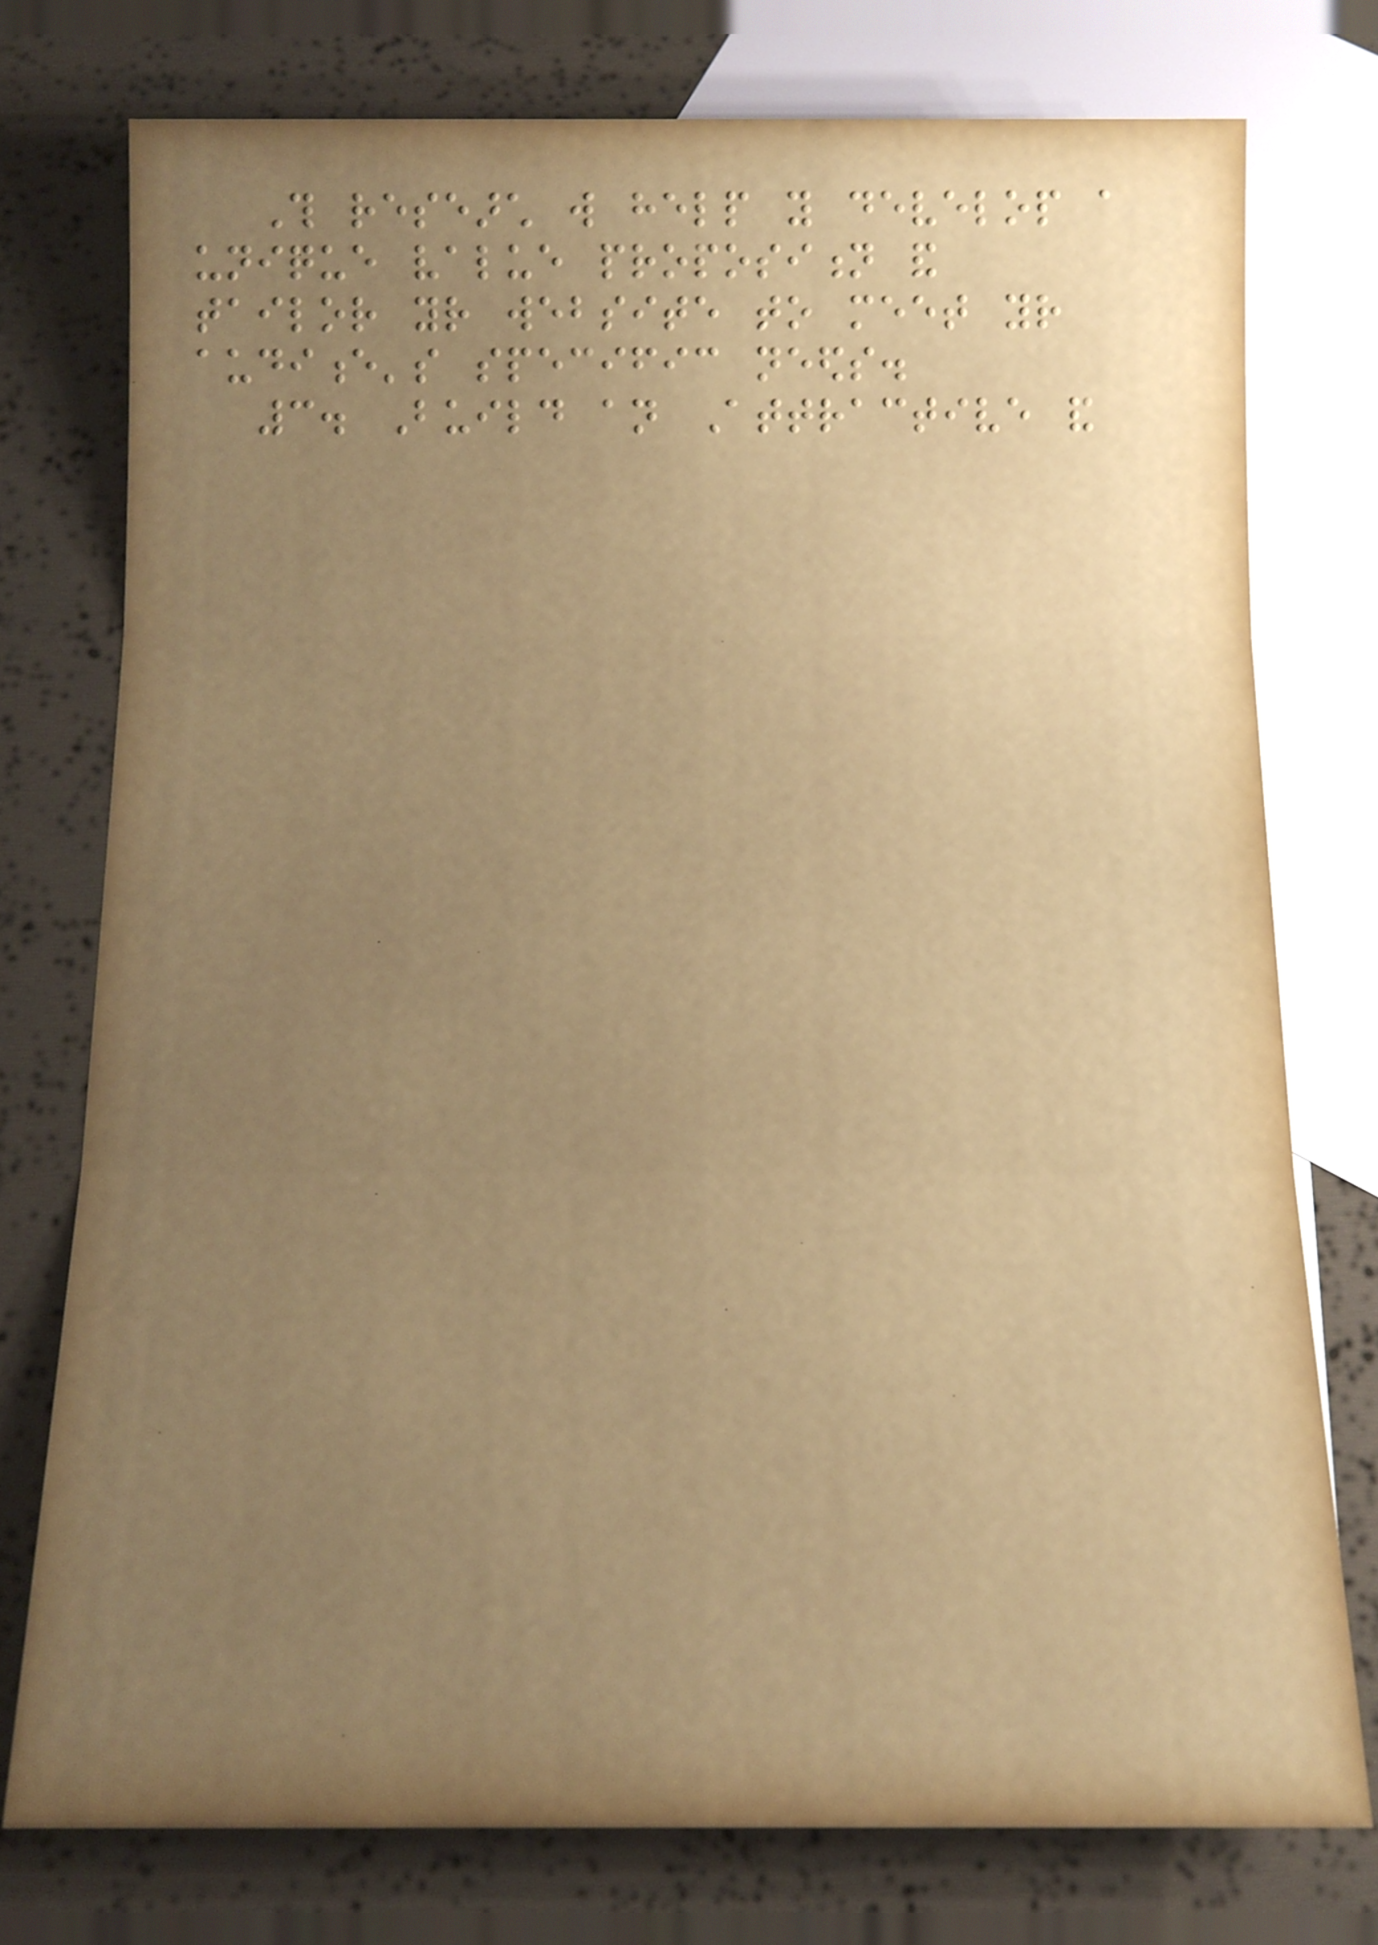This research will help you develop a
unique value proposition and
tailor your website to meet your
audience's specific needs.
3. Build an Attractive and
